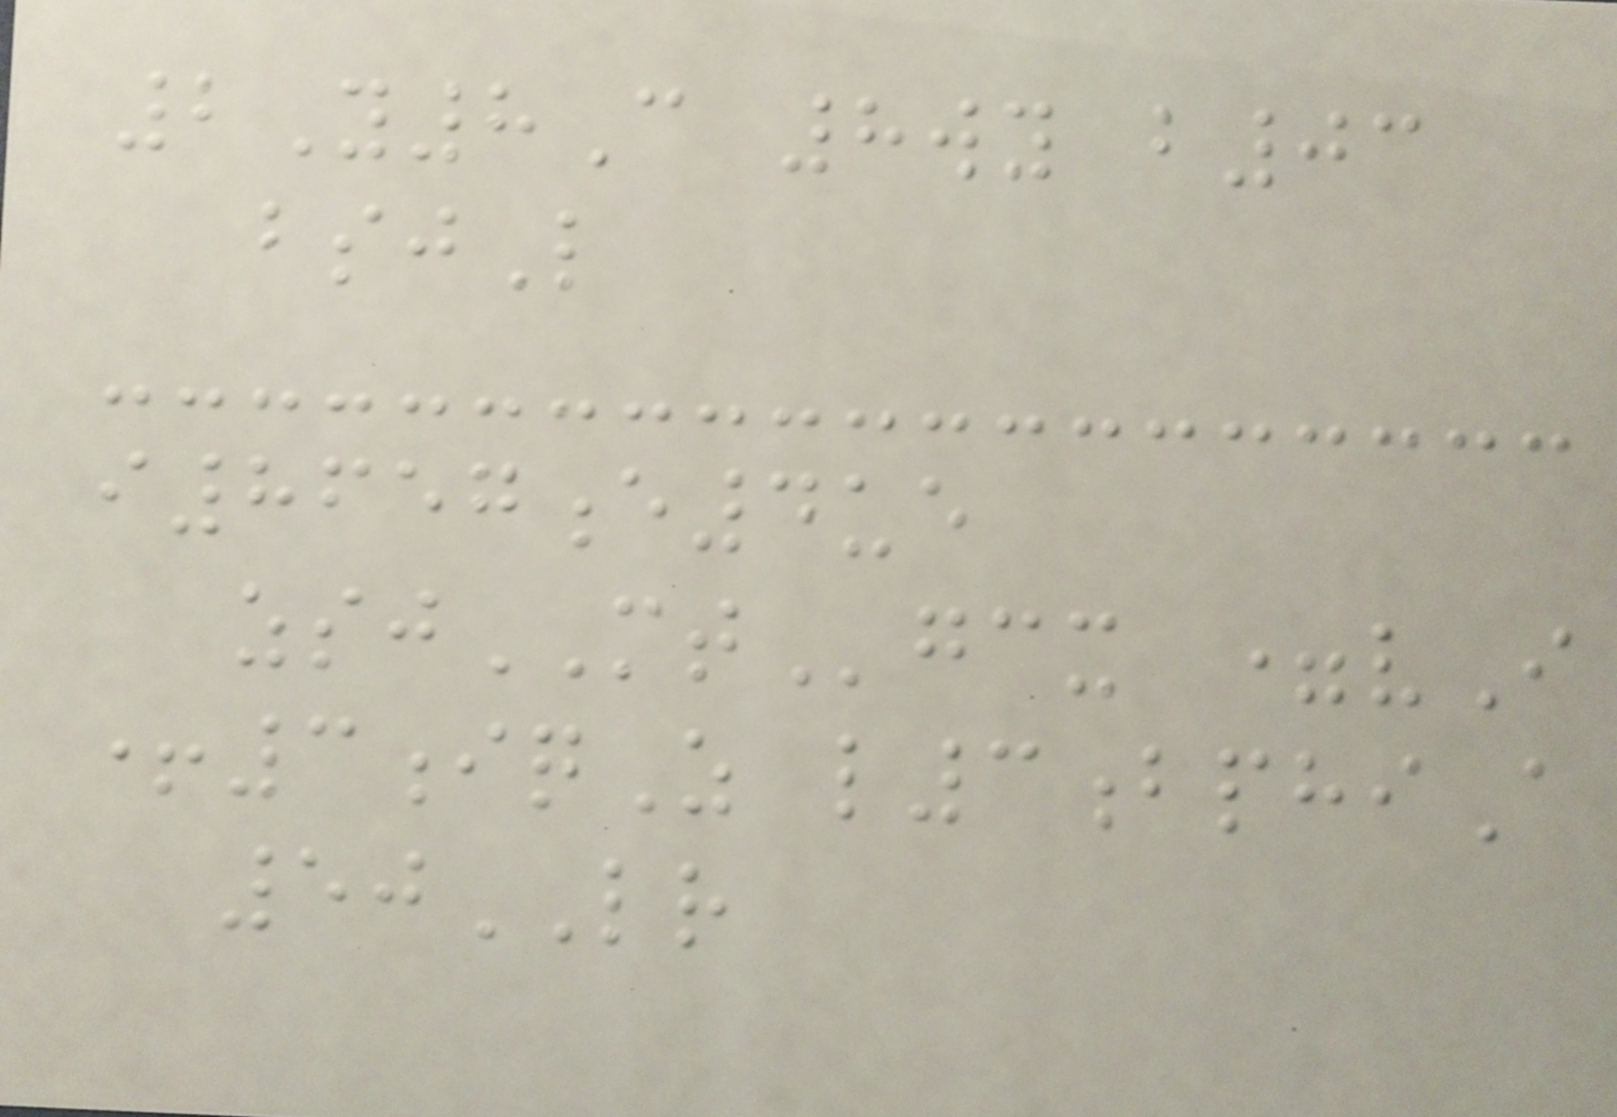2Y8C 8wy b03
bsjL
i8657e4ue
zsjMTgcx =vI
+3iqZ l3bphiA
50LR
